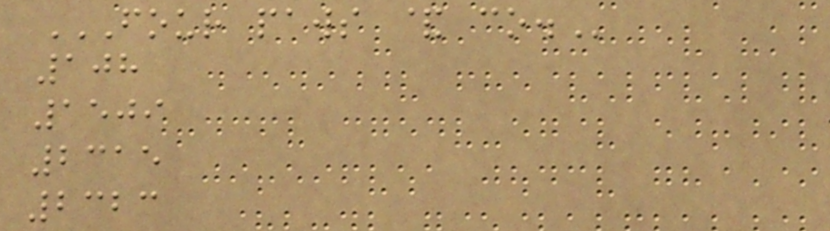FOUR PAWS & CO.
108
1509
2315
2323
